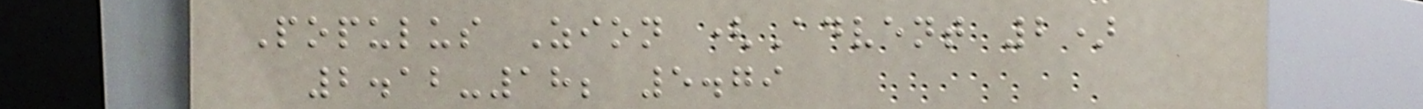Populus Zion (Advent 2)
2.12-18; 5.79
